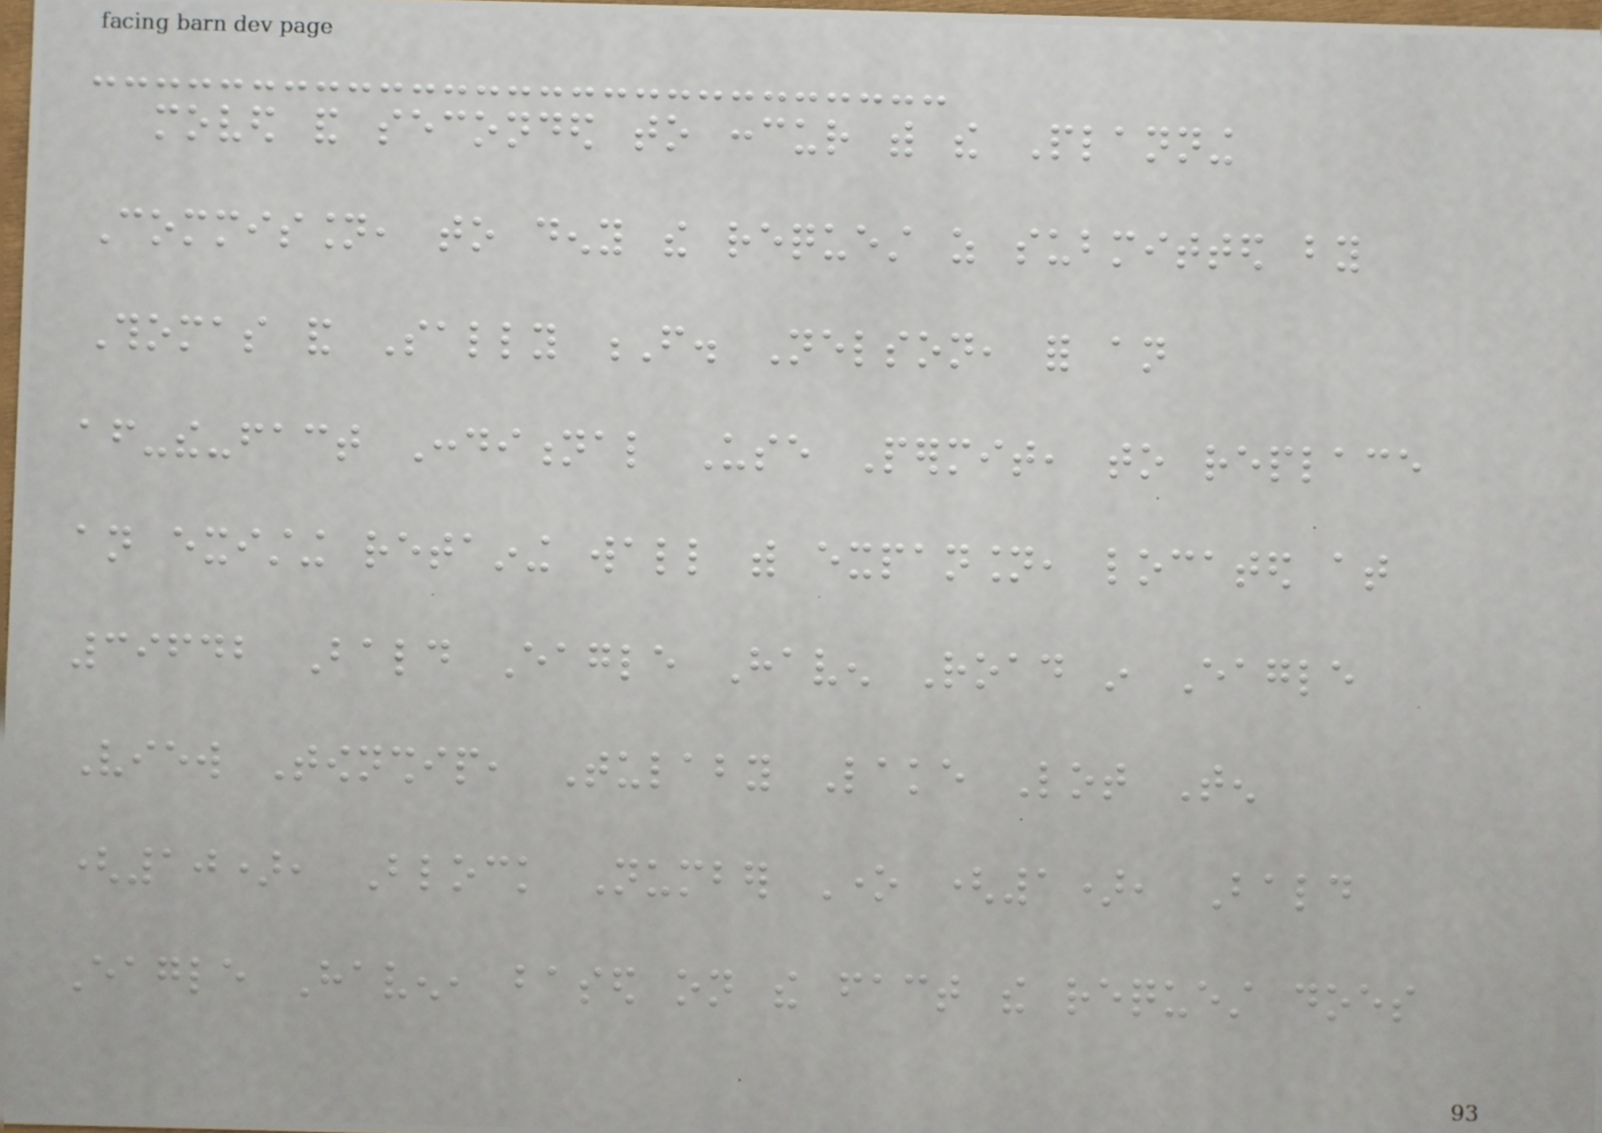moved and seconded to concur with the Planning
Commission, to deny the request as submitted by
Thomas and Sally F. Nelson, for an
after-the-fact Conditional Use Permit, to replace
an existing retaining wall with expansion, located at
39642 Bald Eagle Haven Road in Eagle
View Township, Tulaby Lake Lot Ten
(10), Block Number One (1), Bald
Eagle Haven, based on the fact the request does
